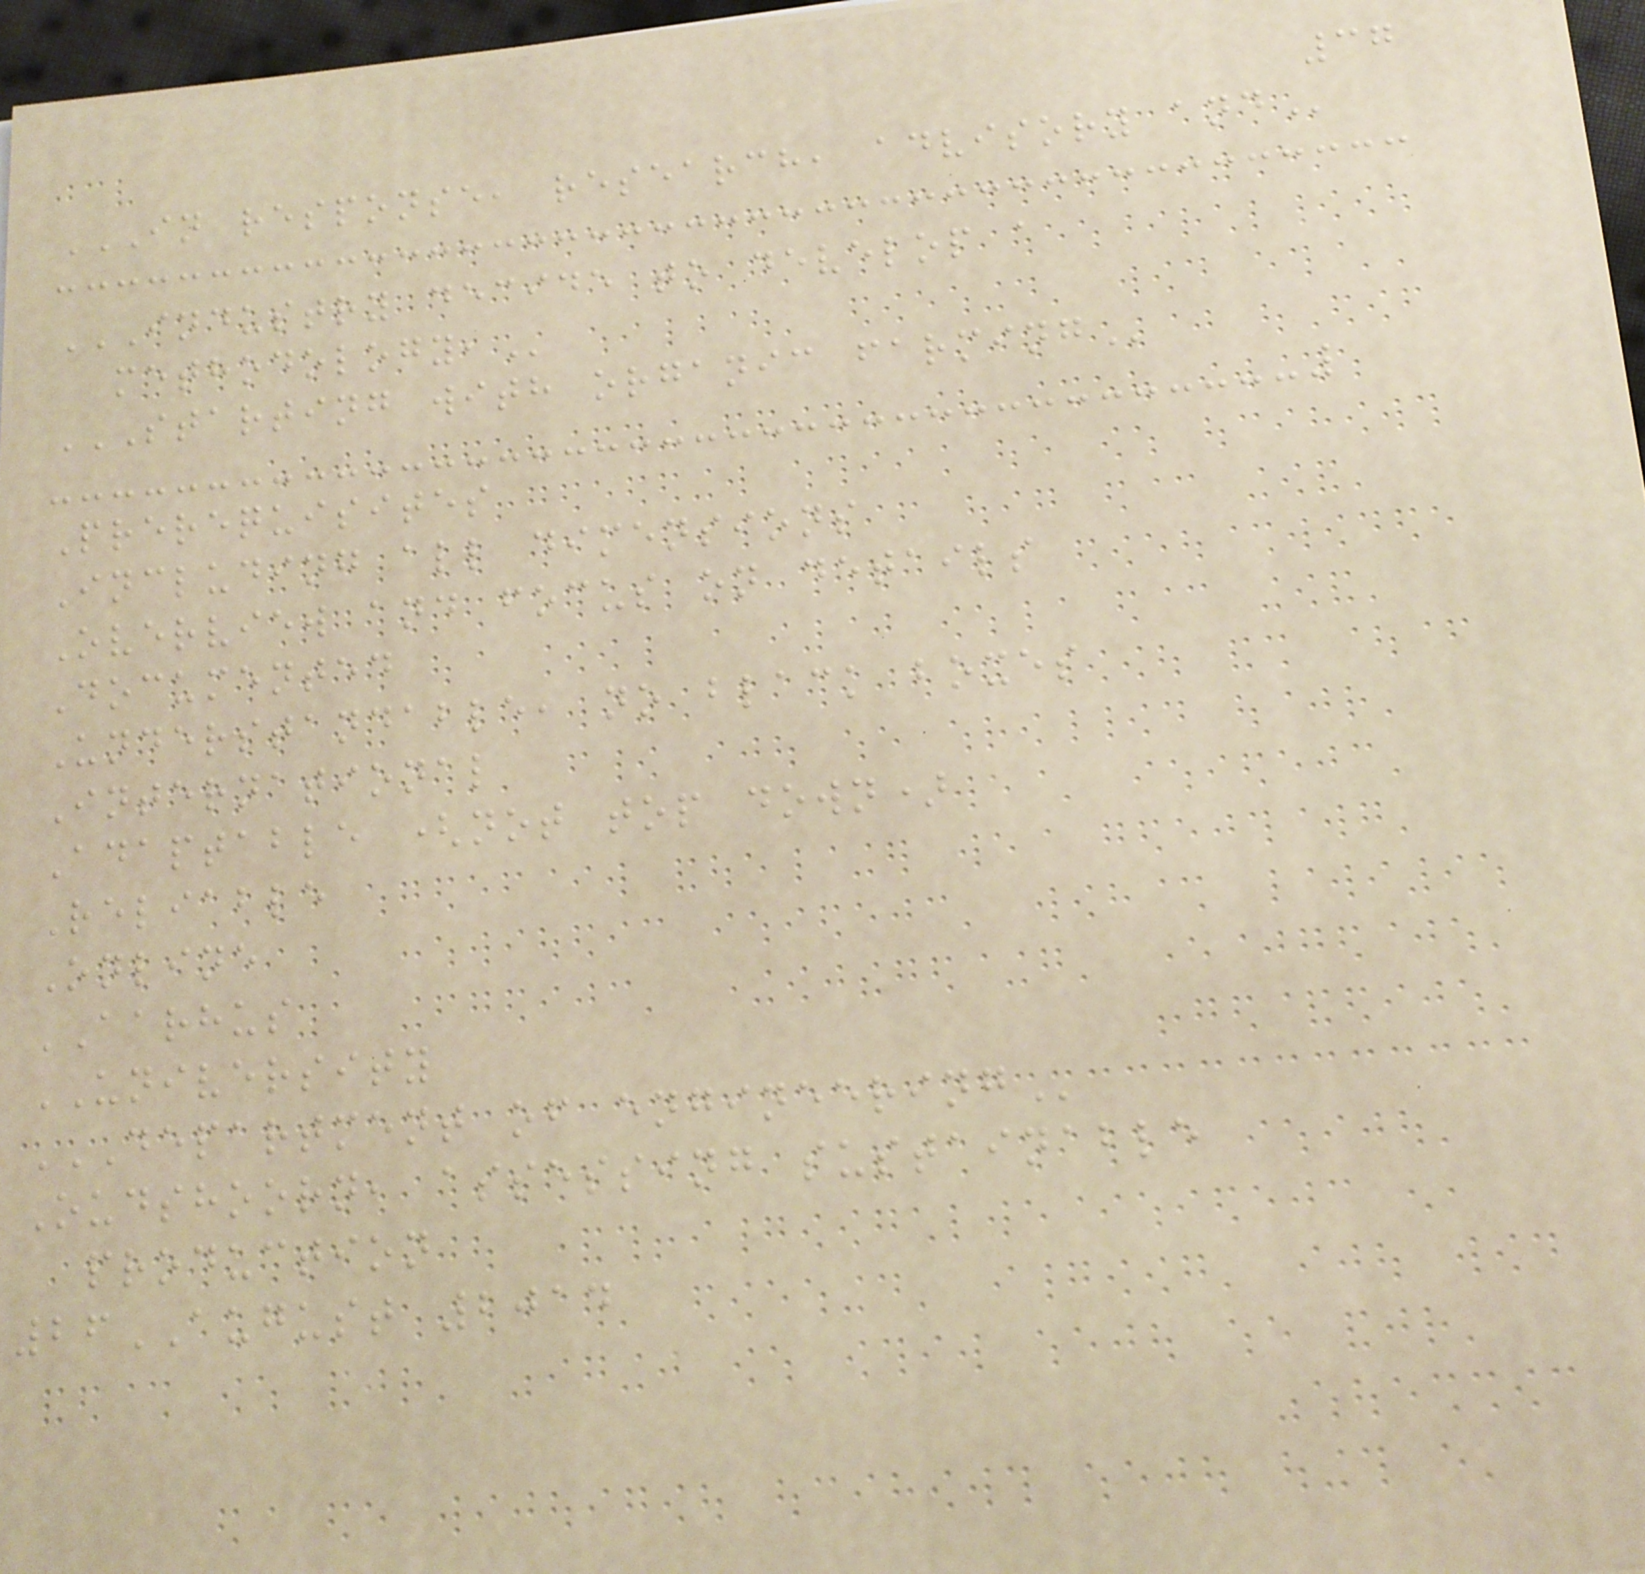37
IN RESPONSE, RESEARCH, ADVISORY AND
INDUSTRY DECIDE TO DEVELOP A
METHODOLOGY,
STARTING WITH ORGANIC FARMING
Prerequisites
Including all dimensions
Overview and focus on details
Documented
Understandable, no black boxes
International
Adaptable (not top down)
Reliable
Online
AARHUS
UNIVERSITY
DEPARTMENT OF ENGINEERING
Oudshoorn, assessing sustainable
production
26AUGUST 2014
